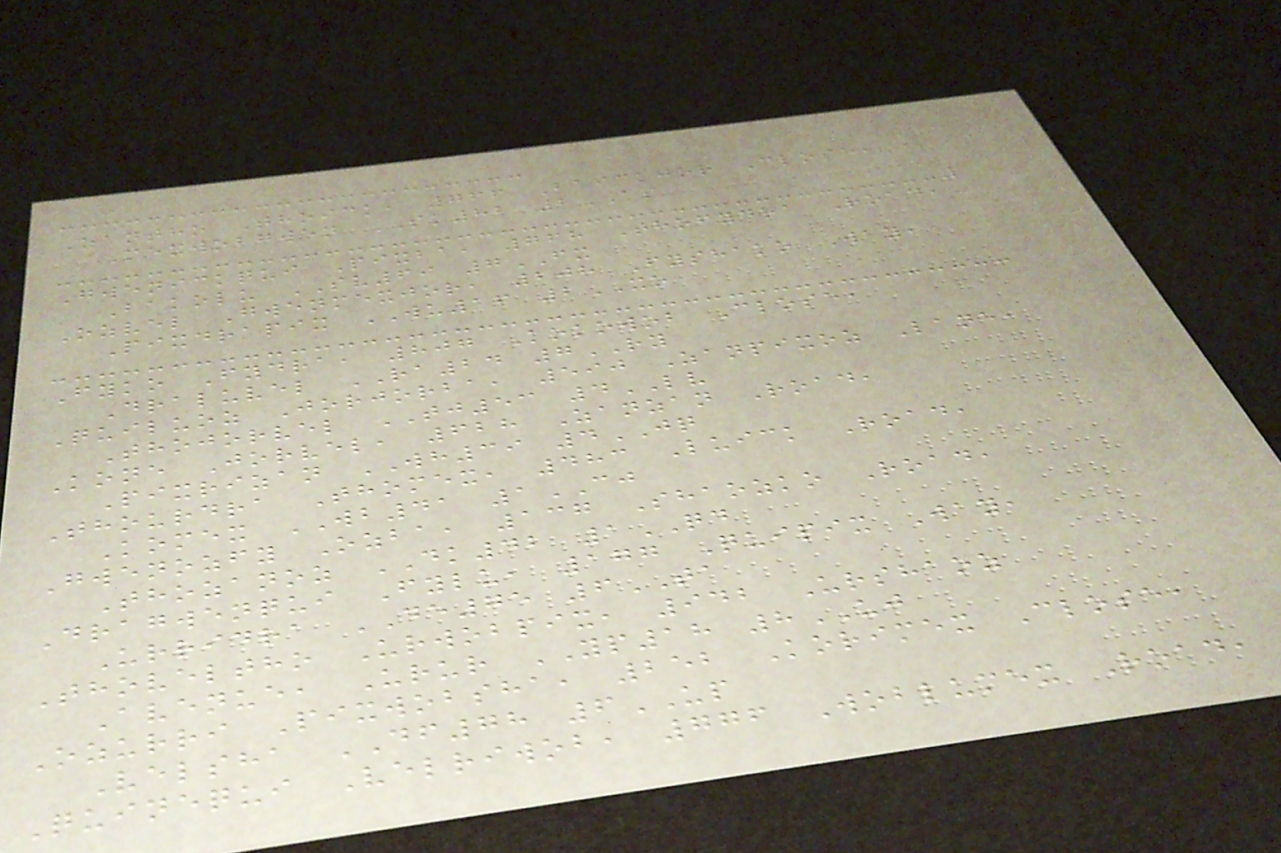Zantho Thoick, 766 Baickjor Close,
Mexwobgwen SK82 2AS
Gwenickqui Pixba, 768 Thofydra Road,
Bakolu SV69 7FX
Ozvel Gwenmexjor, 208 Fyshako Way,
Pixdrapix WU16 2XO
Fyko Fydra, 807 Kokowob Close,
Draluvel RA24 7RY
Quiluoz Jorjorba, 590 Zanpixoz Lane,
Thojorvel TJ53 4LV
Kone Jorvel, 628 Zanzan Road,
Pixrizan WH39 4JQ
Thourdra Thomex, 483 Luick Road,
Komex WB41 1CJ
Gwenozfy Ozba, 137 Shaozko Road,
Thozanoz DK42 1QD
Dragwenqui Fylu, 177 Quipix Way,
Urridra DE75 6TA
Thoveltho Urwobpix, 942 Urshaoz
Avenue, Urur YP18 8UJ
Ozurri Pixwobsha, 252 Korimex Close,
Velsha DF78 6UP
Quinequi Velriwob, 776 Woblumex Road,
